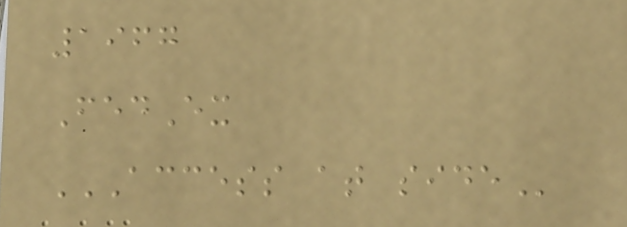1967
FedEx
ACCESS AT SIDE
